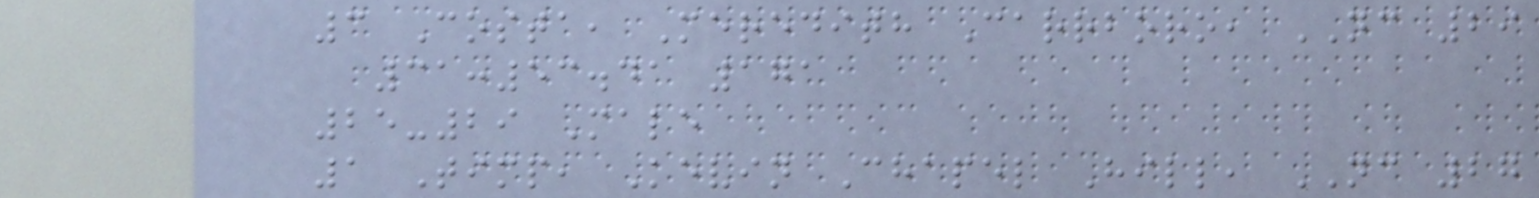3 Costa, Meredith Carrboro, NC 29
31:53.41 171
25-29 Male
1 Timp, Kevin Chapel Hill, NC 27
